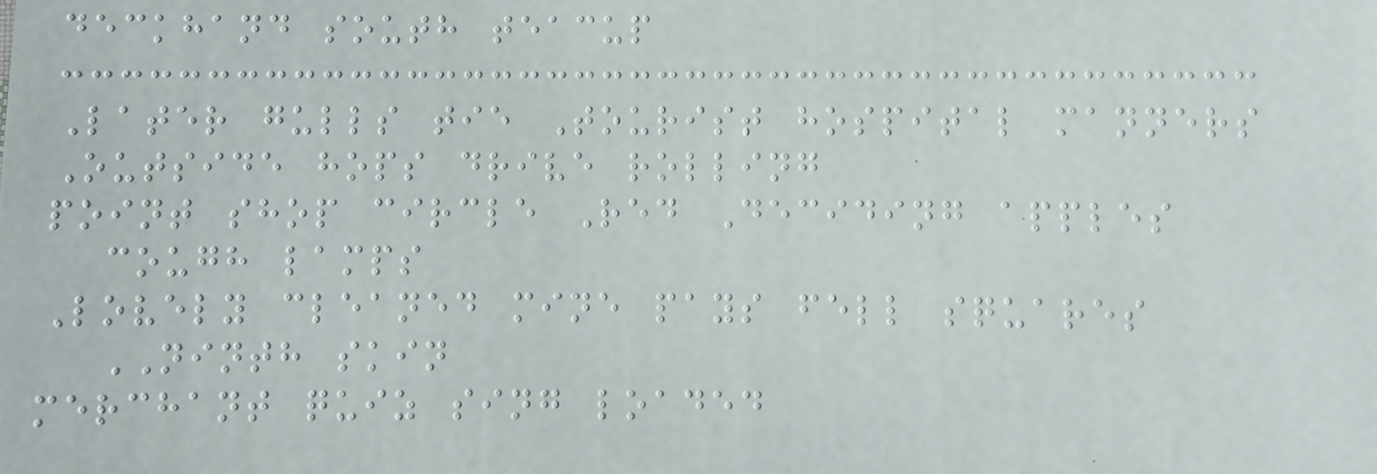deckhand south teacup
Later gulls tie Tourist hospital manners
Outside hops drive rolling
point shop circle Red Deciding apples
cough lamps
Lovely cleaned mine pays fell squares
NINTH skin
merchant quiz sing loaded
